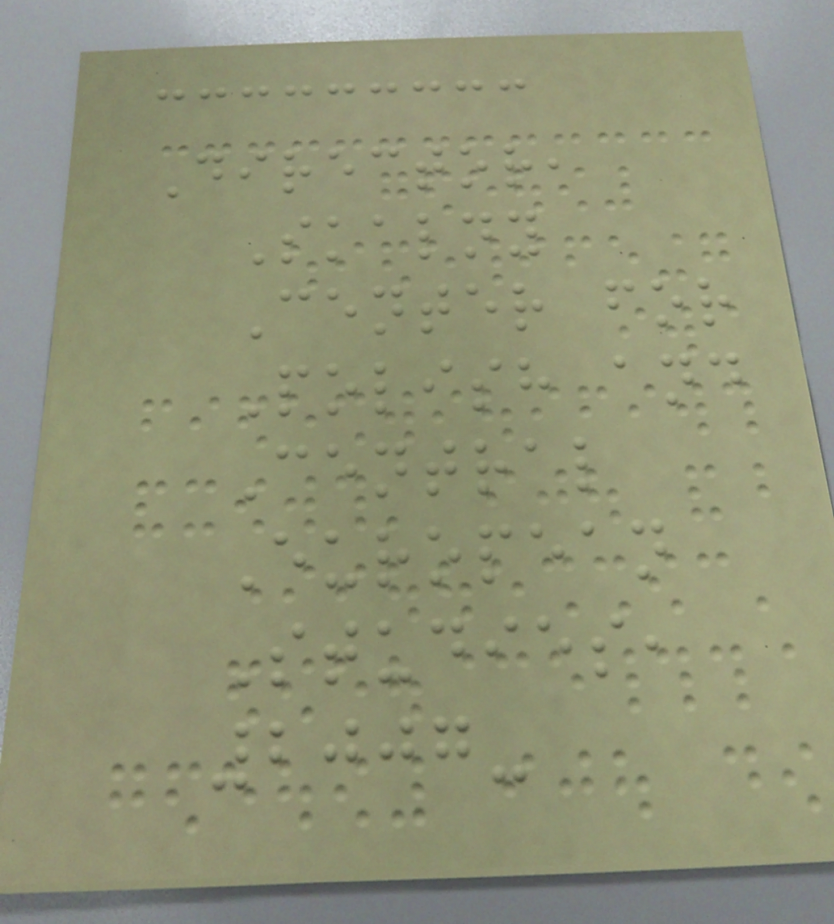Director,
Skalny
Center for
Polish and
Central
European
Studies,
2007-
